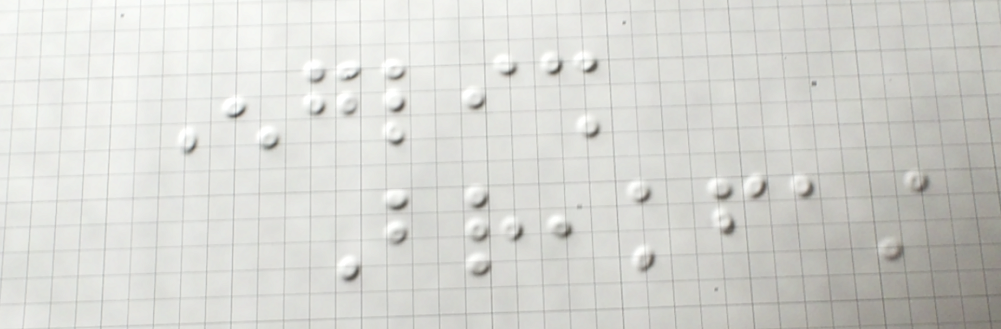English
Breakfast
